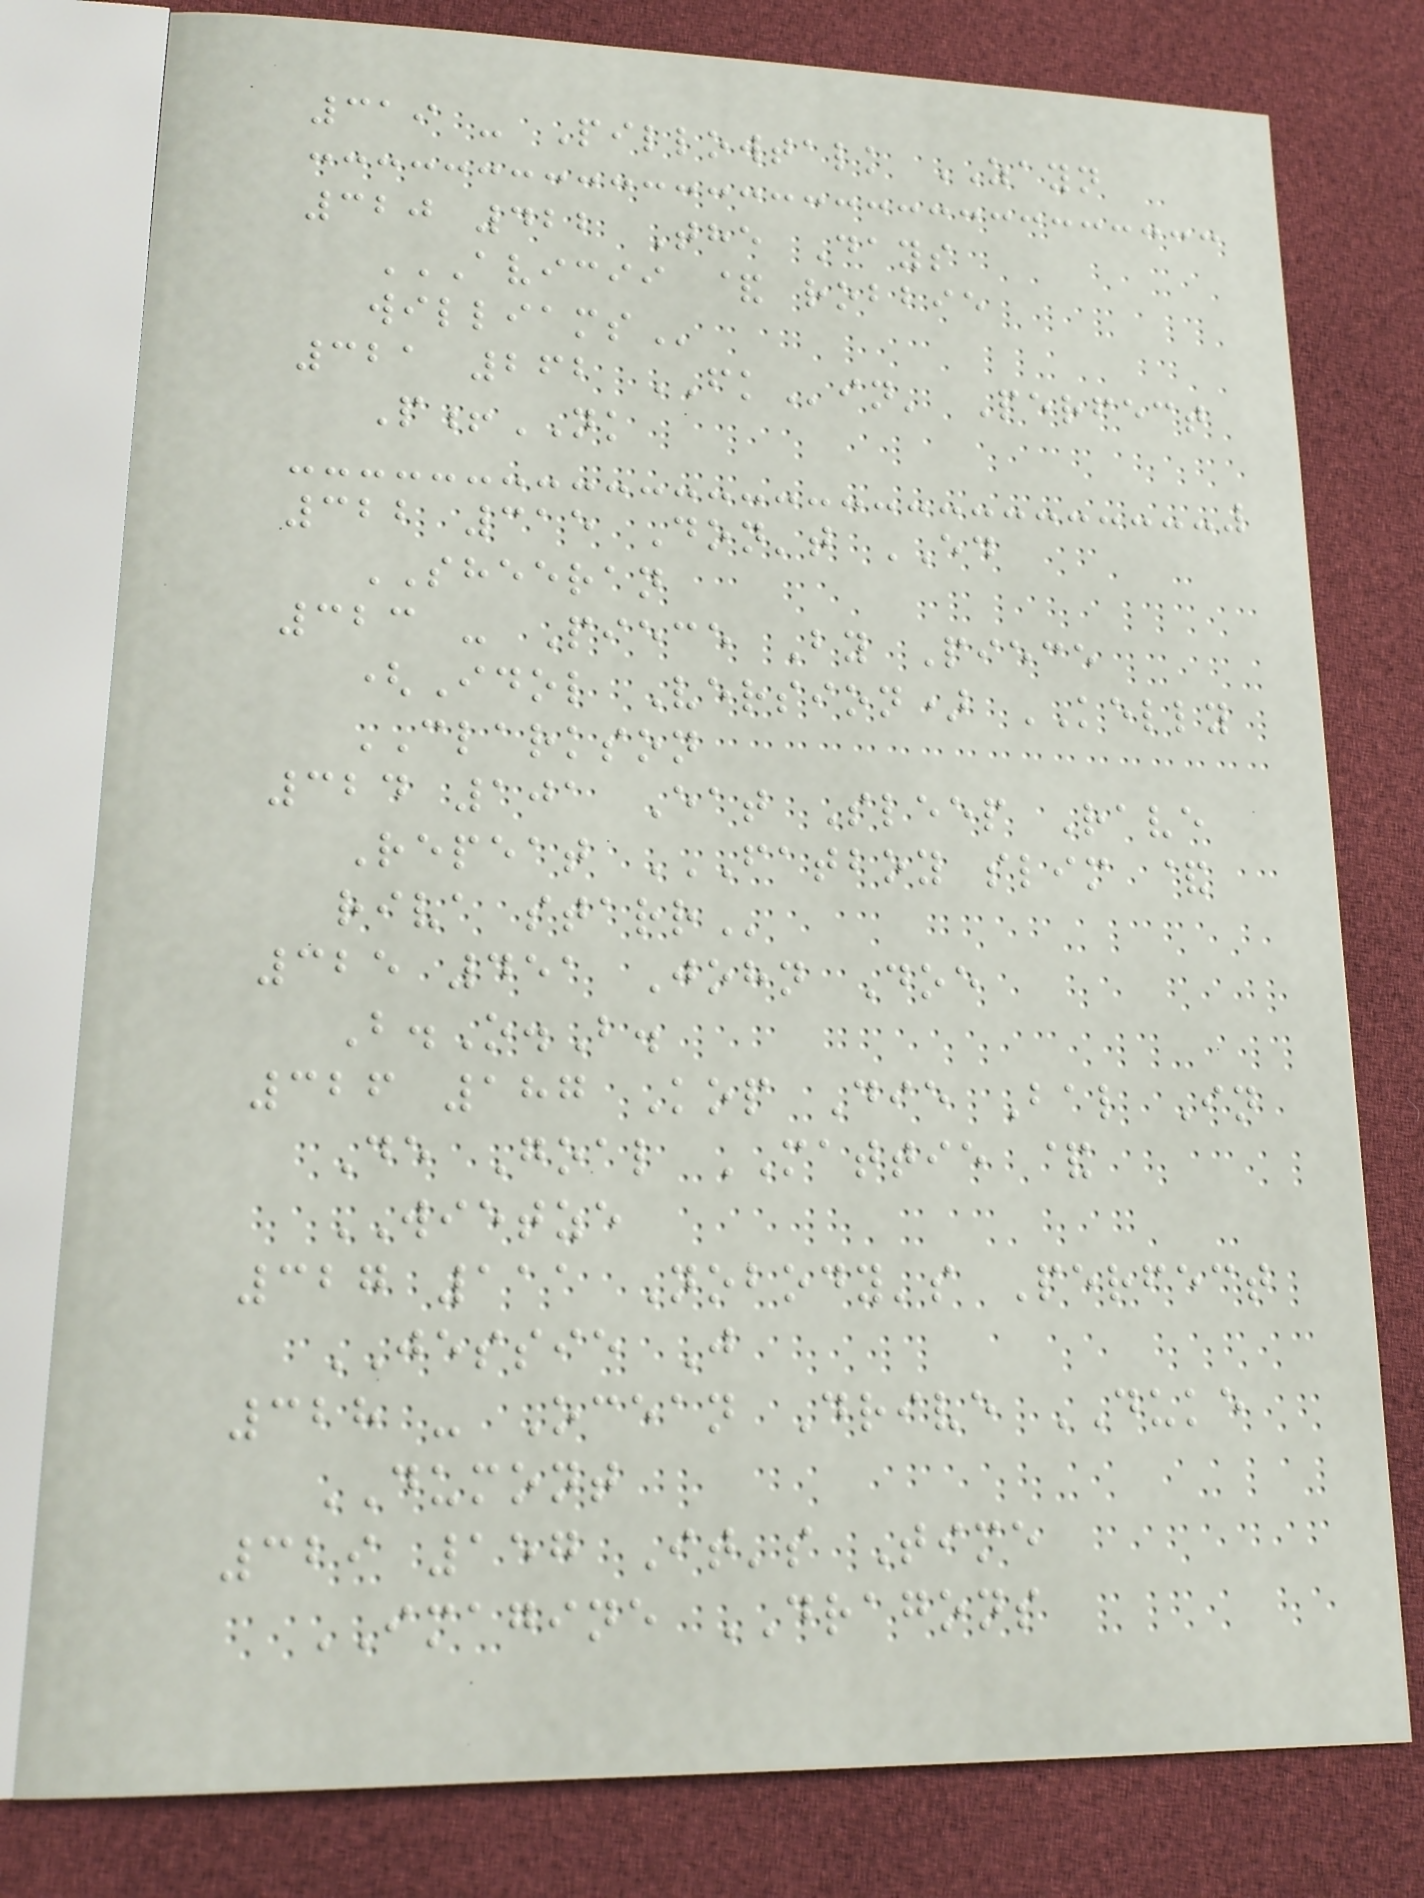319 - Pillowtalk ZAYN
320 422 The Days
AVICII & ROBBIE
WILLIAMS
321 262 FKin' Perfect
P!NK
322 315 Don't ED
SHEERAN
323 - Piece By Piece
(Idol Version) KELLY
CLARKSON
324 101 Eat Sleep Rave
Repeat FATBOY SLIM &
RIVA STARR
325 451 John Doe
B.O.B.
326 187 Kop Die Bal In
De Goal MATTIE &
WIETZE
327 111 Nobody's Perfect
JESSIE J
328 - Ocean Drive DUKE
DUMONT
329 157 It's Time
IMAGINE DRAGONS
